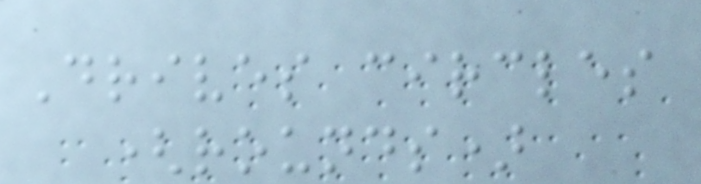Drives circles
(rounds)
